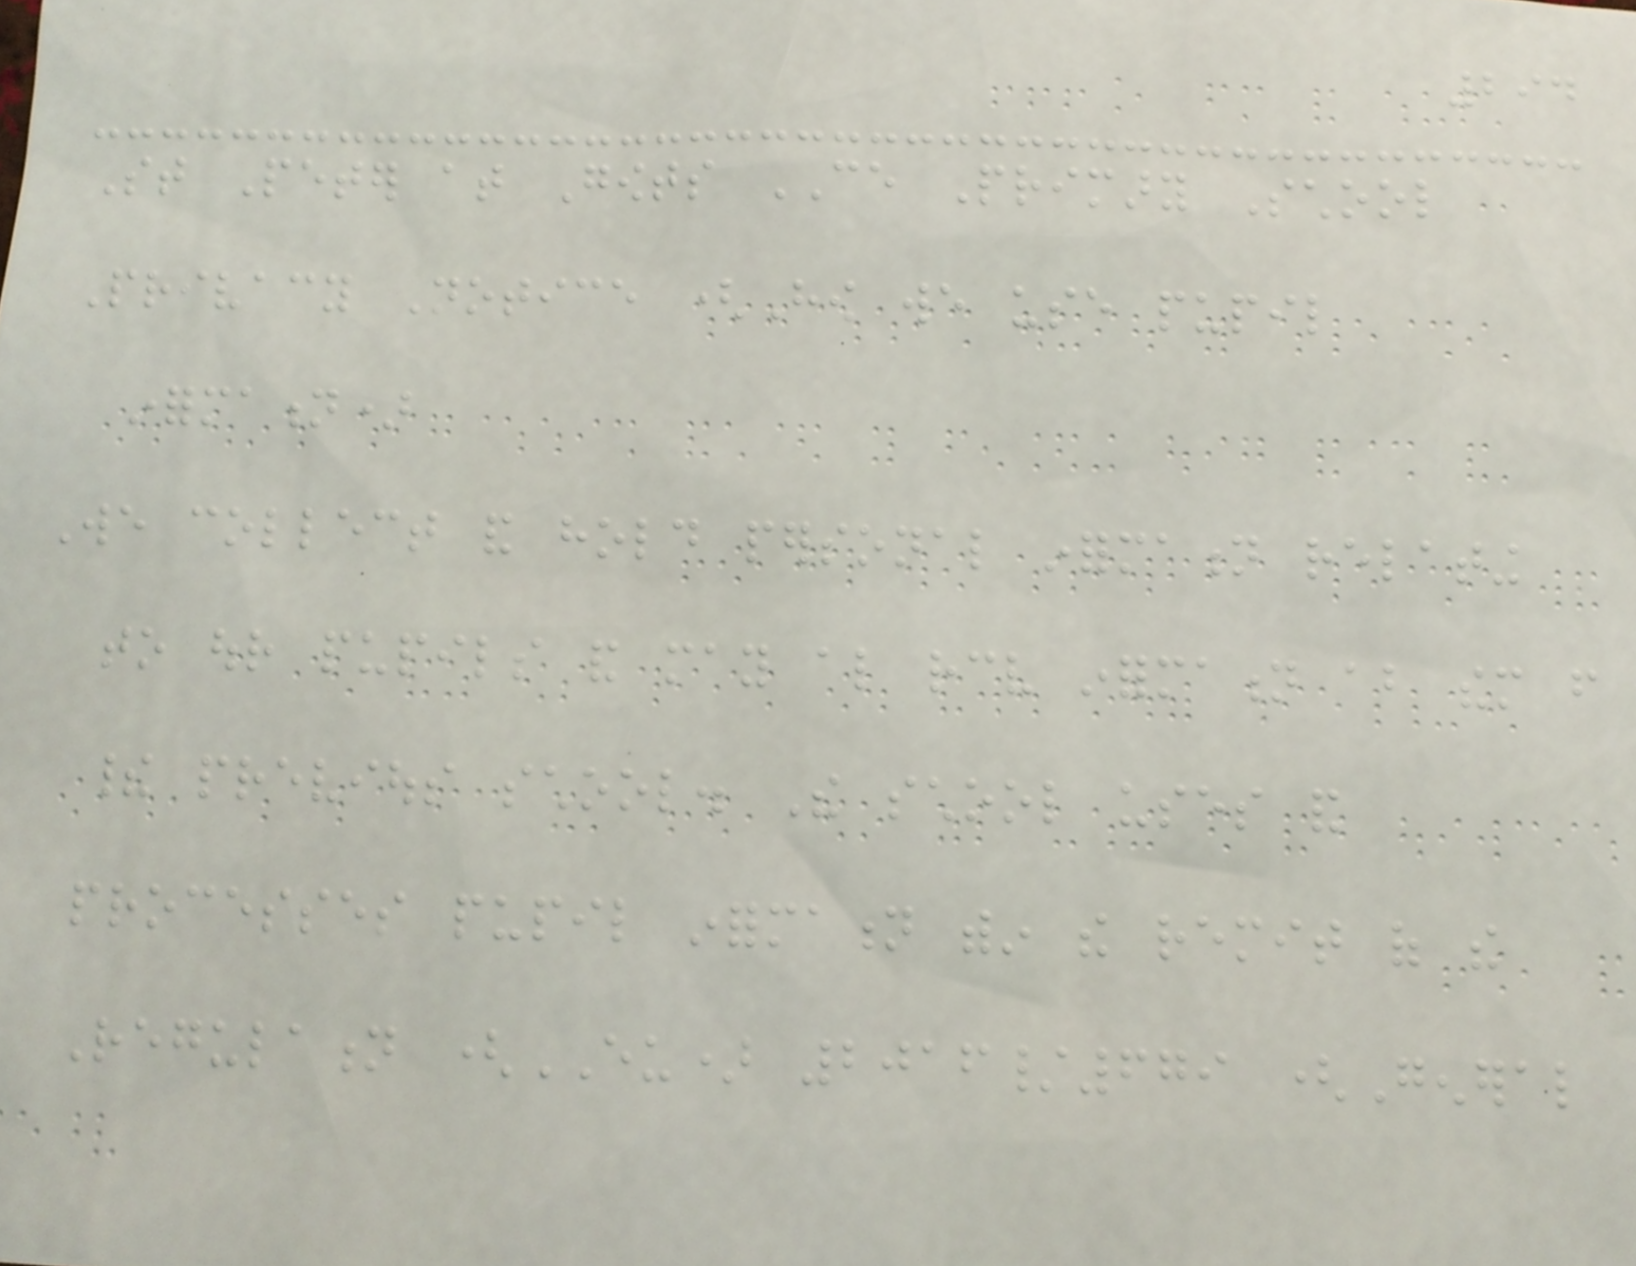294
St Peter at Gowts CE Primary School
Privacy Notice (How we use pupil
information)
We collect and hold personal information relating
to our pupils and may also receive information about them from
their previous school. The school uses and
processes pupil information within the remit of the
Regulation (EU) 2016/679 (General
